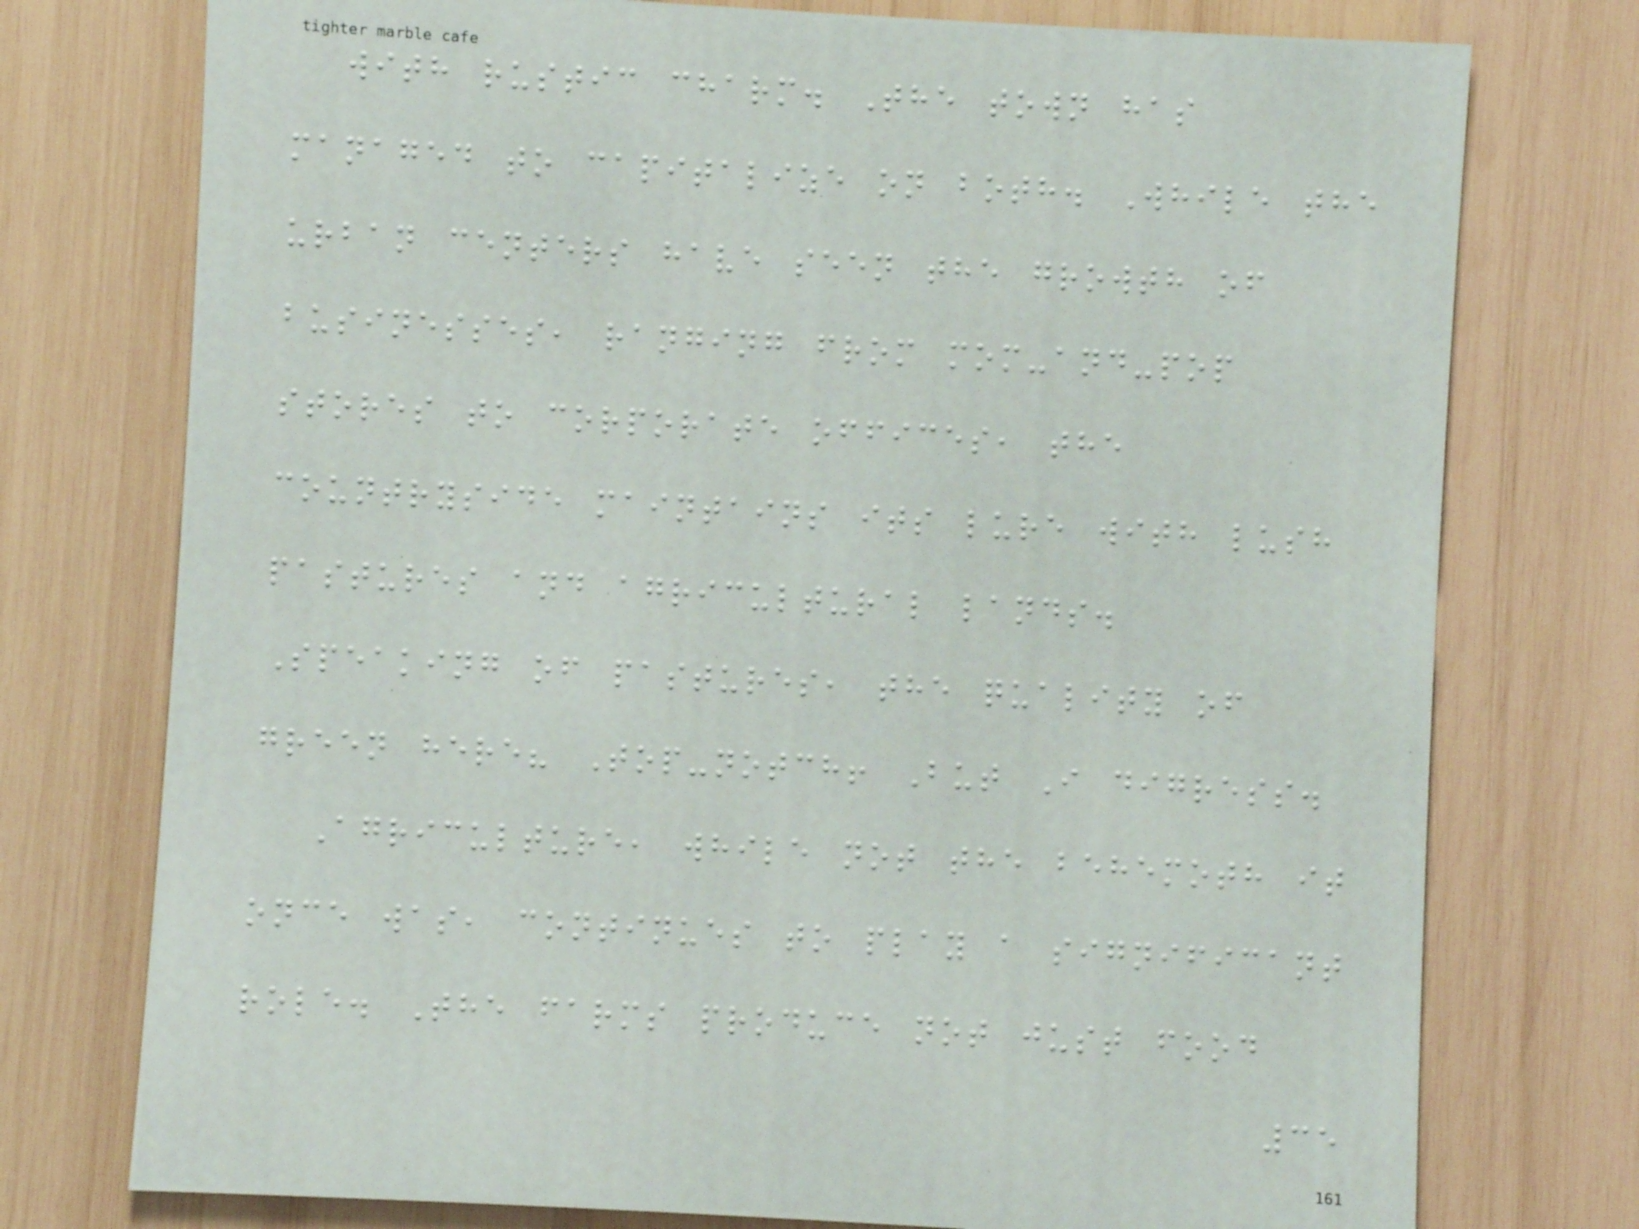with rustic charm. The town has
managed to capitalize on both. While the
urban centers have seen the growth of
businesses, ranging from mom-and-pop
stores to corporate offices, the
countryside maintains its lure with lush
pastures and agricultural lands.
Speaking of pastures, the quality of
green here? Top-notch! But I digress.
Agriculture, while not the behemoth it
once was, continues to play a significant
role. The farms produce not just food
35
